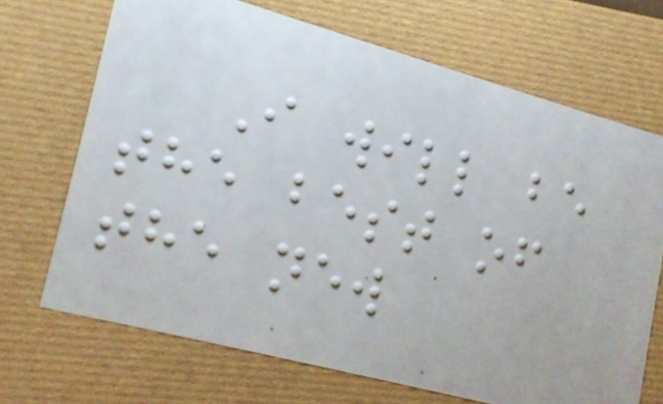I will be
the best of
the new
